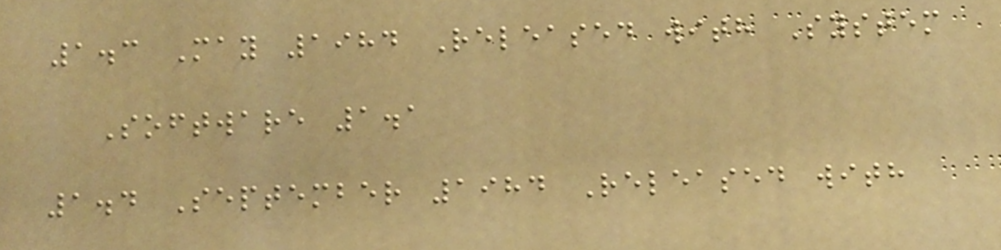1.3 May 1984 Released with System
Software 1.1
1.4 September 1984 Released with
